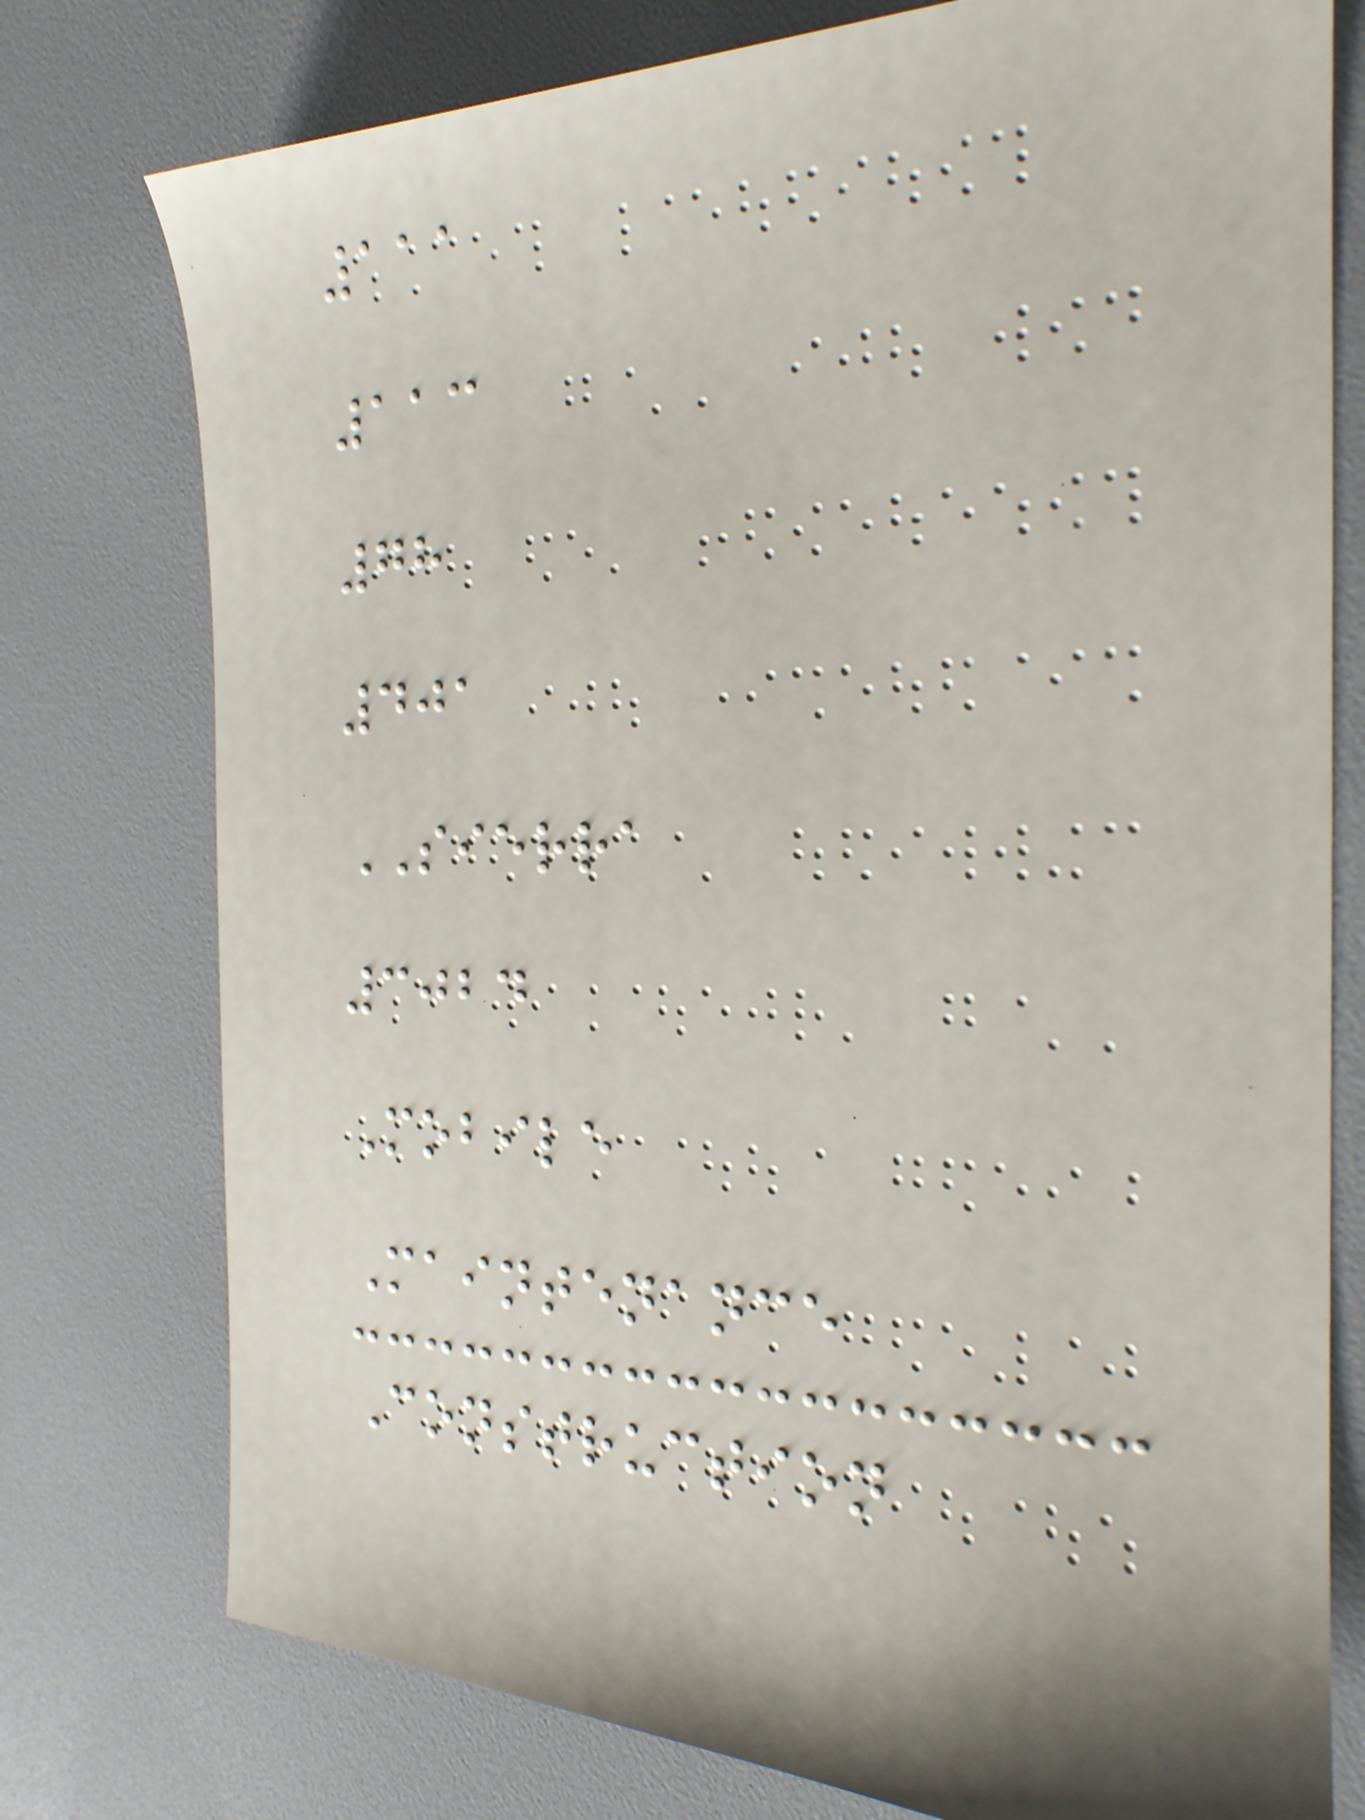111
113
78
401
SIERRA
3024
Mobile
Maintenance
Construction
